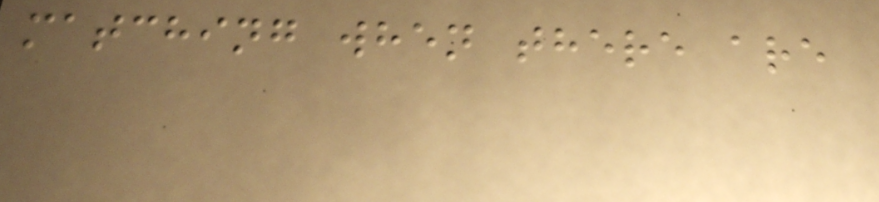matching when there are
